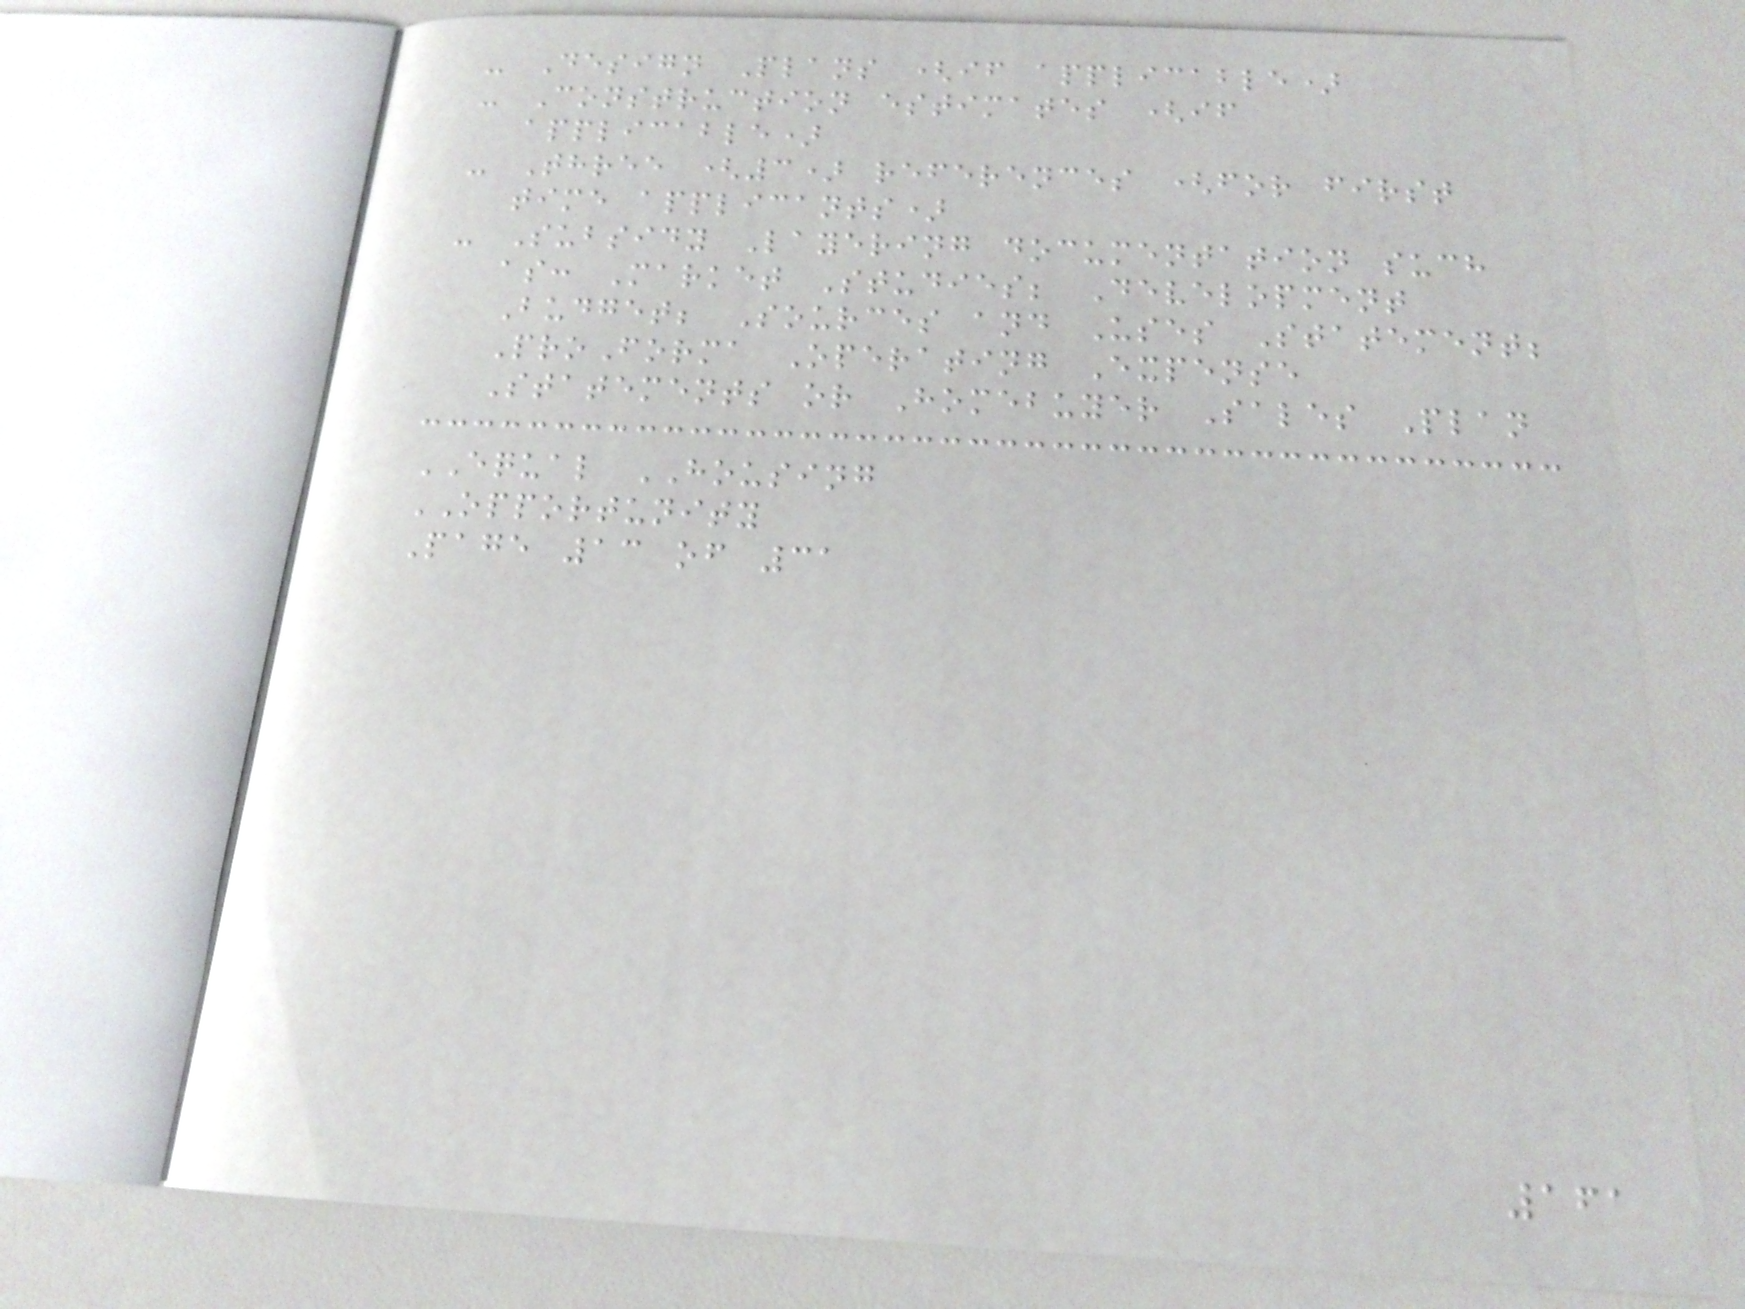- Design Plans (if applicable)
- Construction estimates (if
applicable)
- Three (3) references (for first
time applicants)
- Subsidy Layering documentation such
as: Market Studies; Development
Budget; Sources and Uses Statement;
ProForma Operating Expense
Statements or Homebuyer Sales Plan
EQUAL HOUSING
OPPORTUNITY
Page 13 of 31
161
